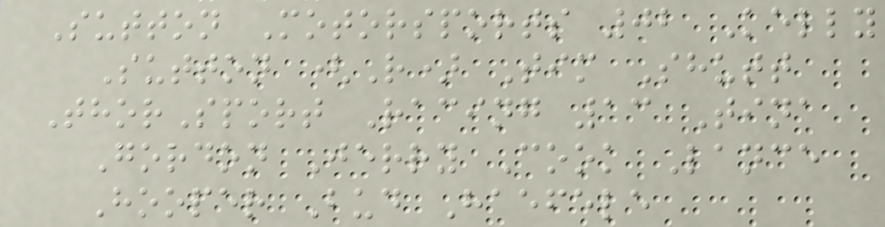Sutton Motorsports 02 Kelly
Sutton (R) Tim Shutt
ThorSport Racing 13 Tina
Gordon Jerry Cook Lance
Hooper Bud Haefele
